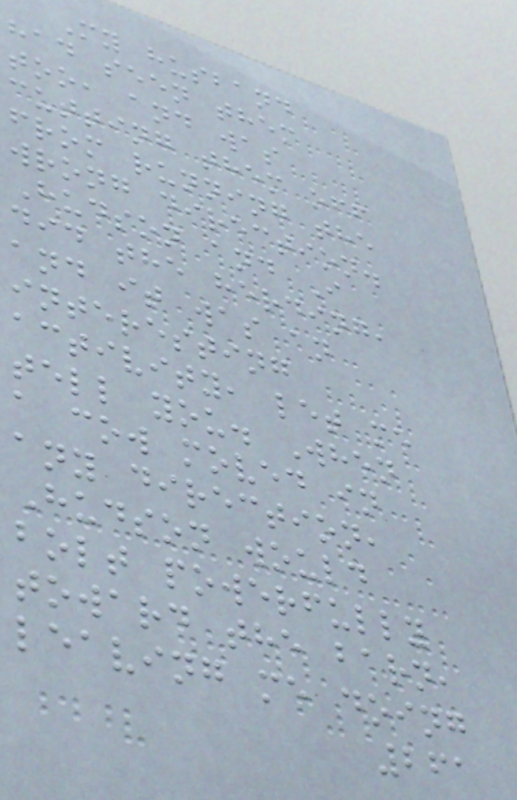My husband
had seen them
too, and was
cutting them off
from running the
wrong direction.
Hudson and I
did the herding,
and it was an
interesting
activity, let me
tell you. When
a cow moved in
any direction,
Hudson would
bolt powerfully
toward the barn,
leaving me doing
261
